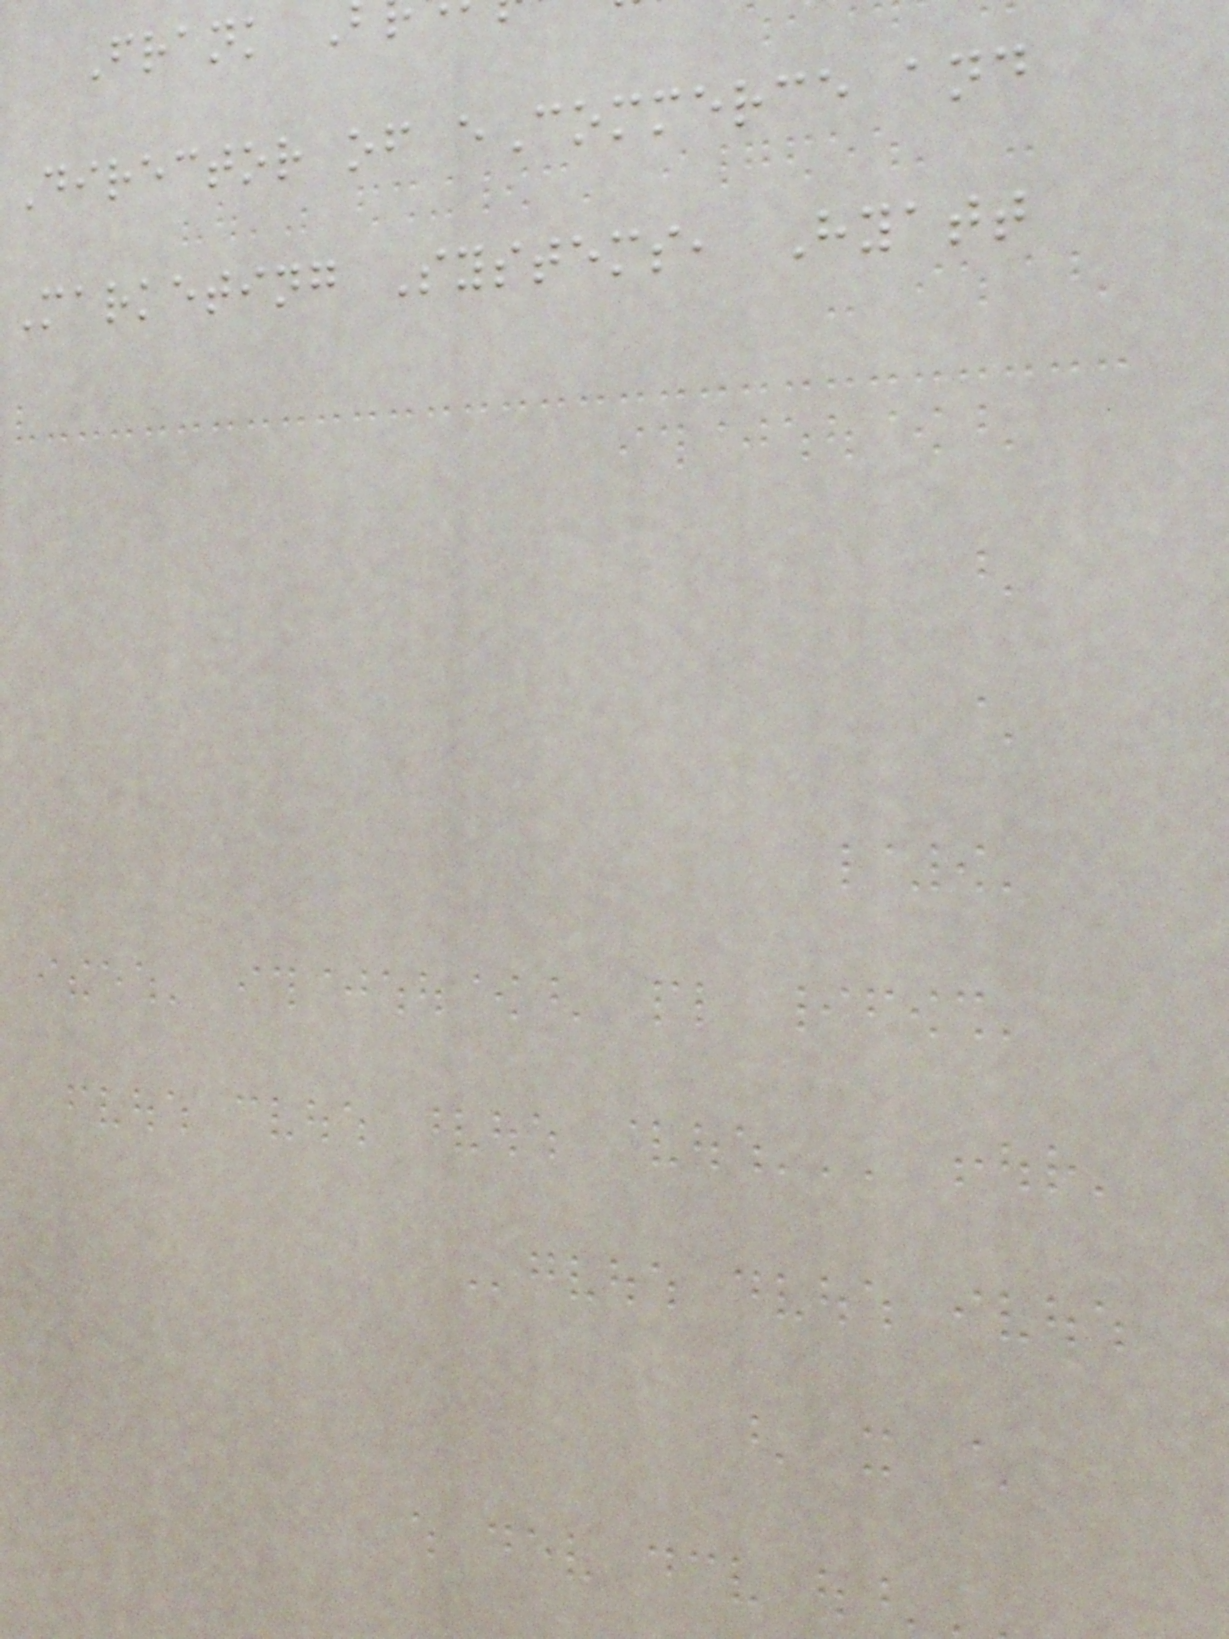Frank
Director of eCommerce and
Marketing Systems, Hyatt
